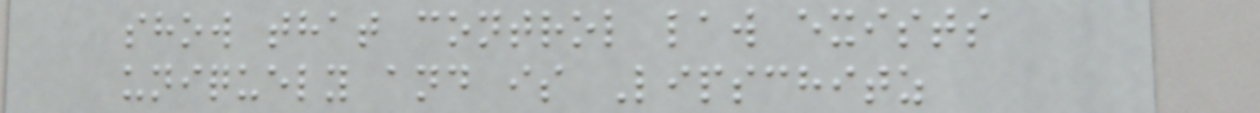show that control law exists
uniquely and is Lipschitz
